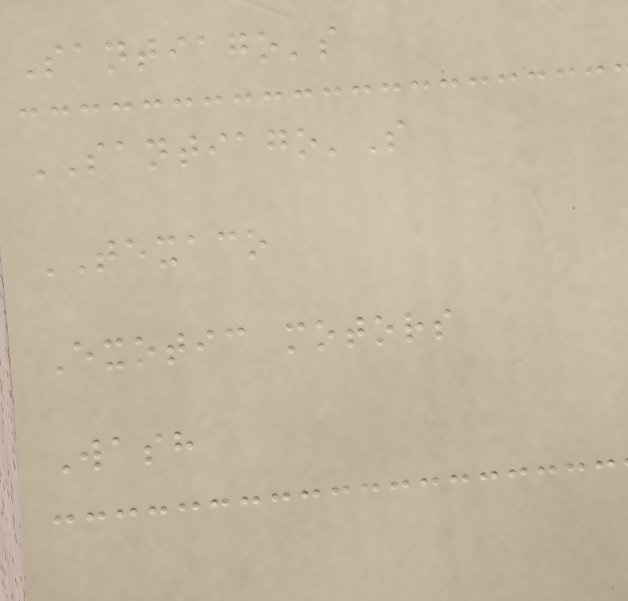Santiago's
SANTIAGO'S
TEXACO
Exotic motors
Wash
